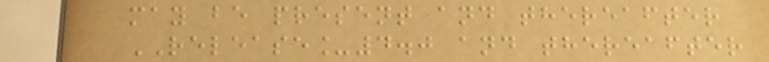may be present and thereafter
RELEASE_4.0 and thereafter
